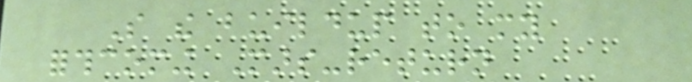So the buildup to my
forthcoming Mars-return
